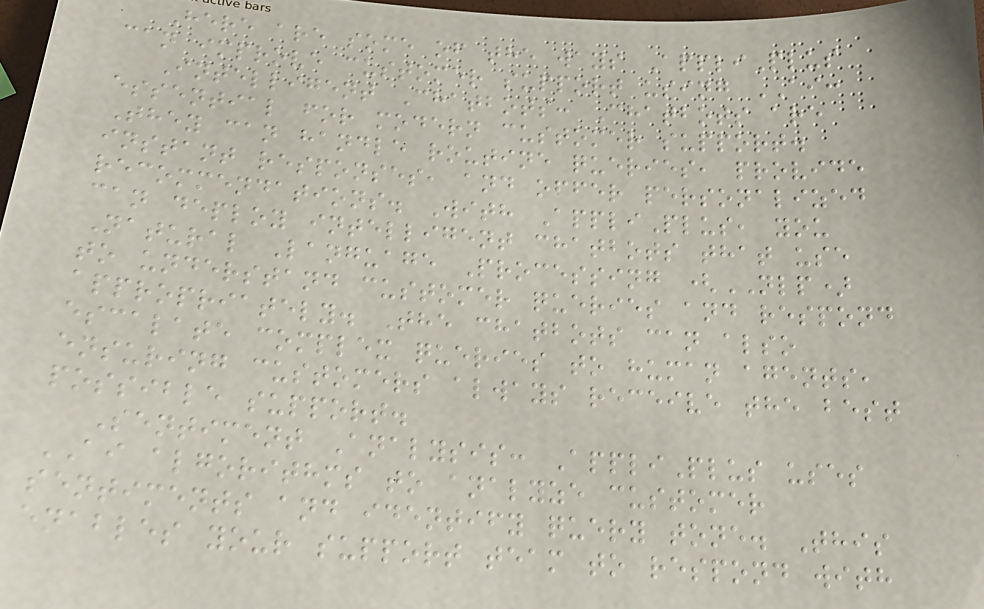Here are some of the ways AppliPlus
can improve customer support using AI:
Intelligent Chatbots: Chatbots are
essential for modern customer support.
They can handle routine queries, provide
instant responses, and offer personalized
recommendations. With AppliPlus, you
can deploy intelligent chatbots that use
Natural Language Processing (NLP)
to understand customer queries and respond
appropriately. The chatbots can also
escalate complex queries to human agents,
ensuring customers always receive the best
possible support.
Sentiment Analysis: AppliPlus uses
AI algorithms to analyze customer
sentiments and identify query tone. This
enables your support team to respond with
